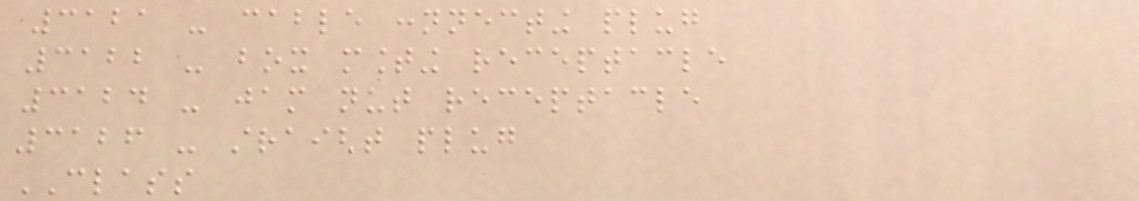3121 - cable connnecting plug
3122 - box mounting receptacle
3124 - jam nut receptacle
3126 - straight plug
CLASS
